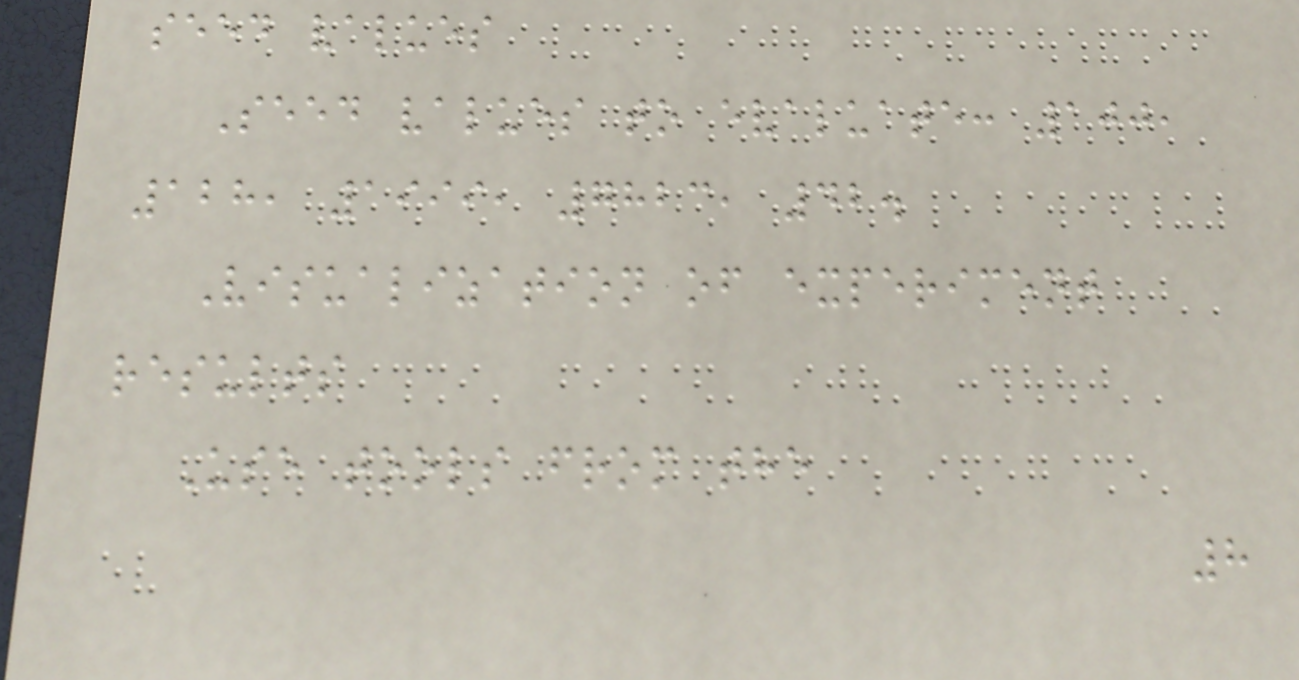seed values
Seed values to evaluate: 100,
128, 1999, 7823, 42.
Visualization of experiment
results
Use tools from the
8
